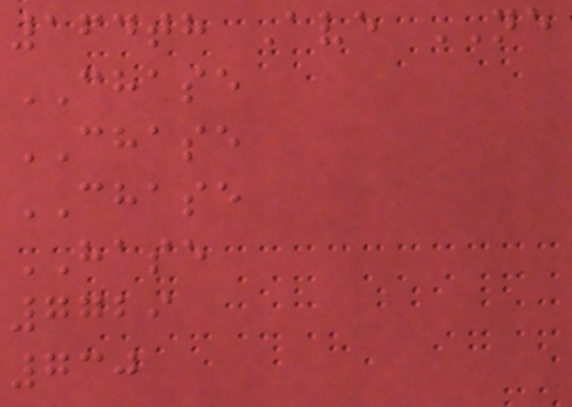164th Ave NE
CHASE
CHASE
CHASE
HASE
7729
730
